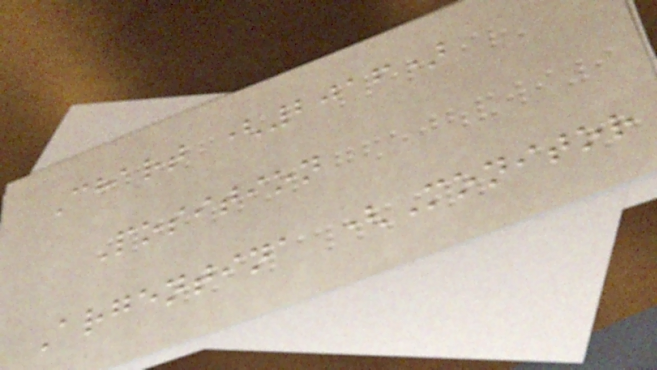Chart (2016)
Position
Argentina (Monitor
